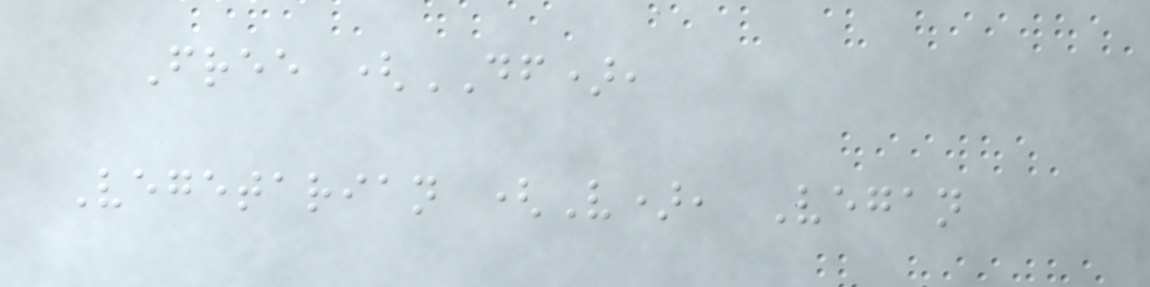Free (DF),
Vegetarian (V), Vegan
